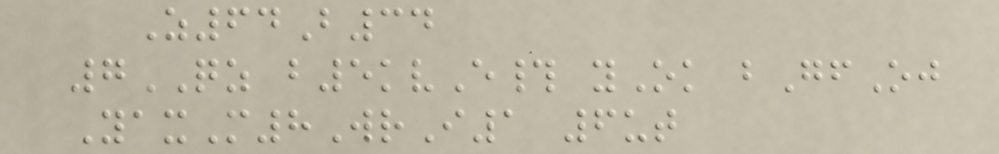Z64B34
7QZ b5kvE# yOk bGfOj
YaxM8WrI1 6ut
